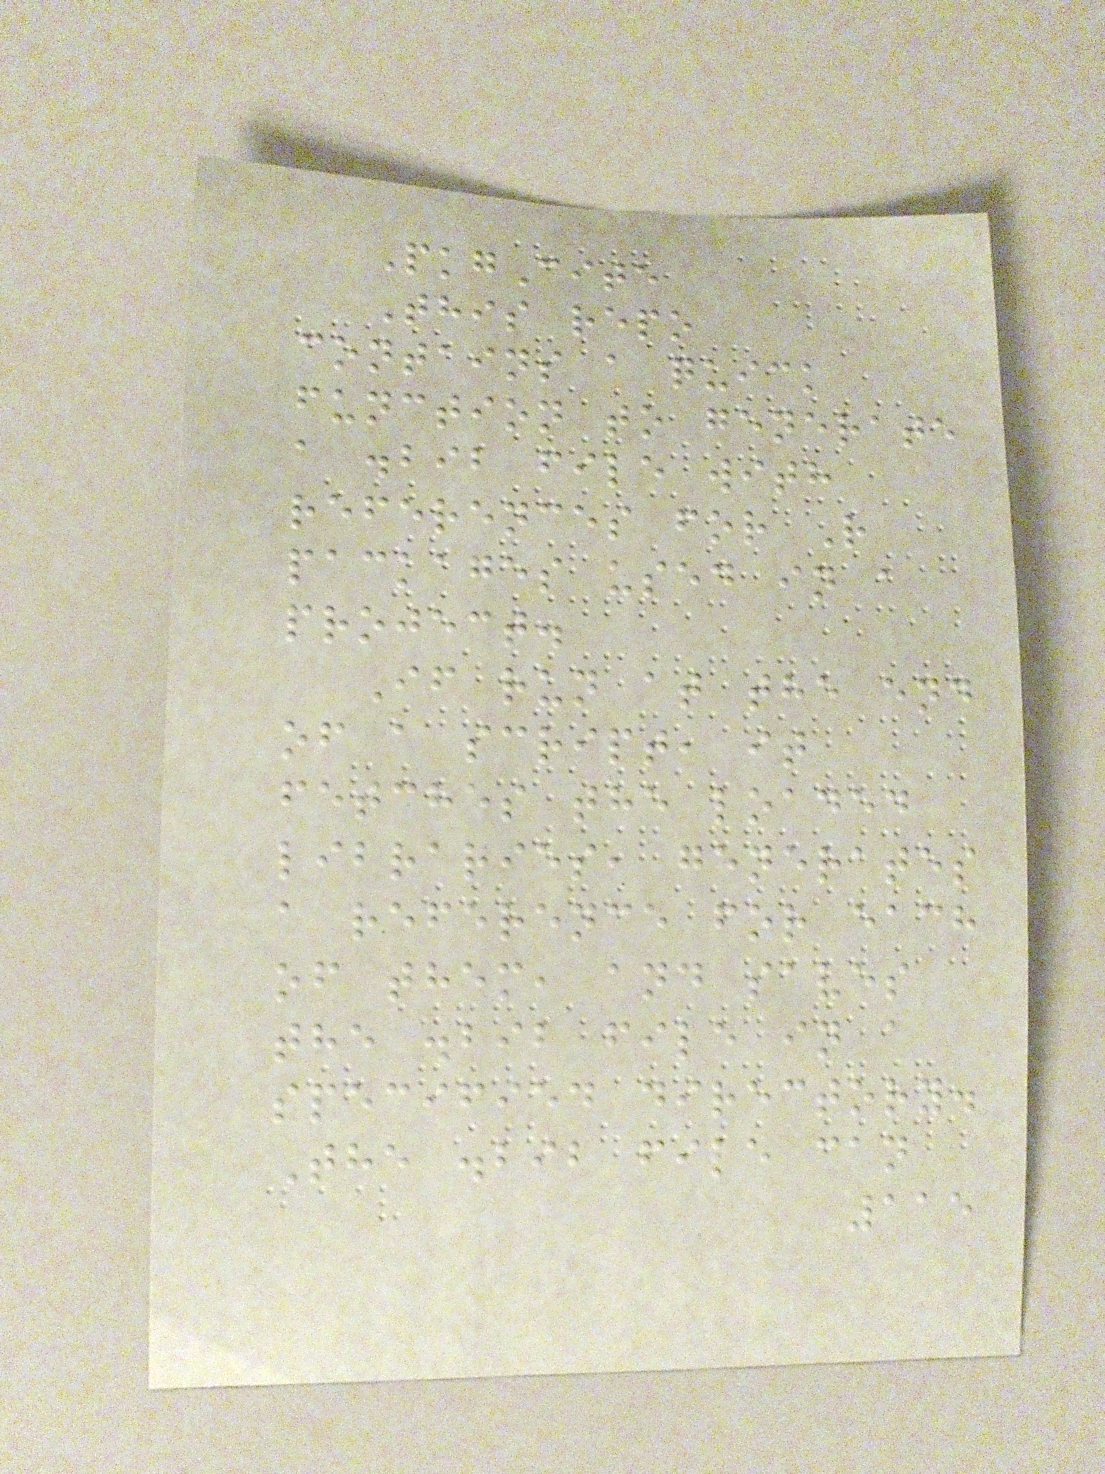PkgCite
This repo
contains a quick
function to generate
a .bib file with
references for R
packages used in a
project.
If run at the end
of a script, it
fetches the loaded
libraries, generates
a reference for each
of them, and saves
the .bib file in a
specified directory.
The .bib file can
115
